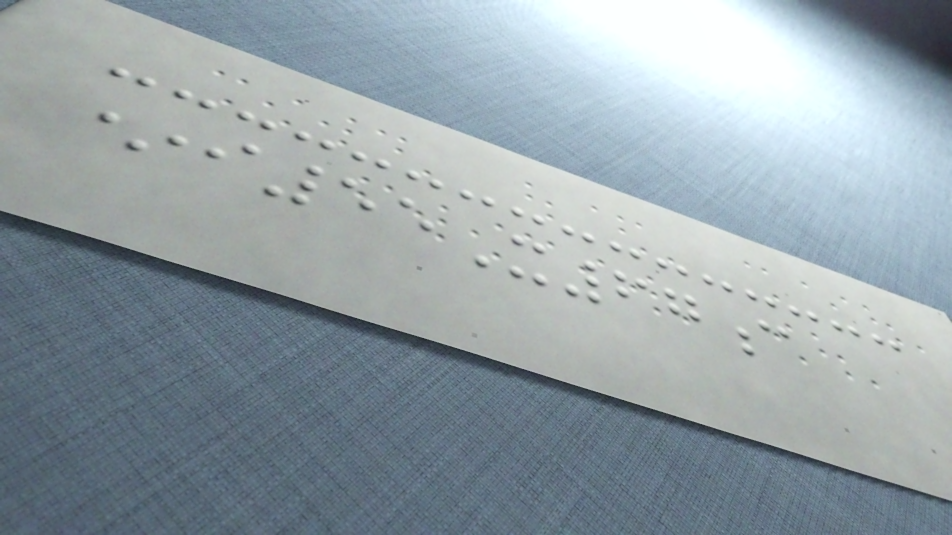*i55X67c
